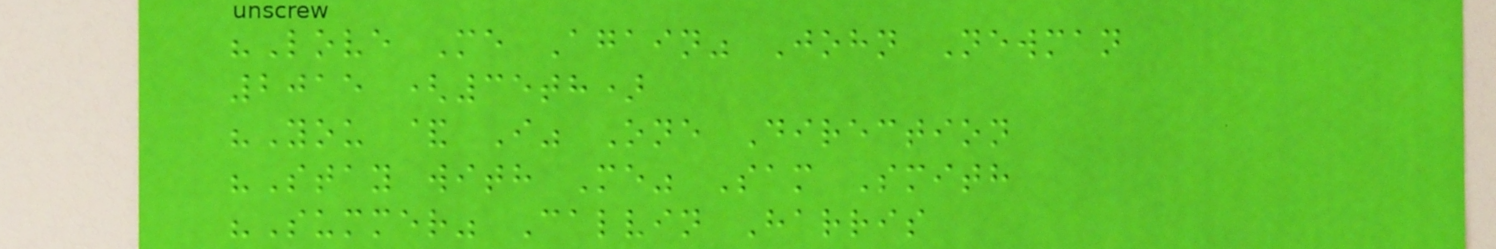"Love Me Again" John Newman
2015 (35th)
"You & I" One Direction
"Stay with Me" Sam Smith
"Summer" Calvin Harris
